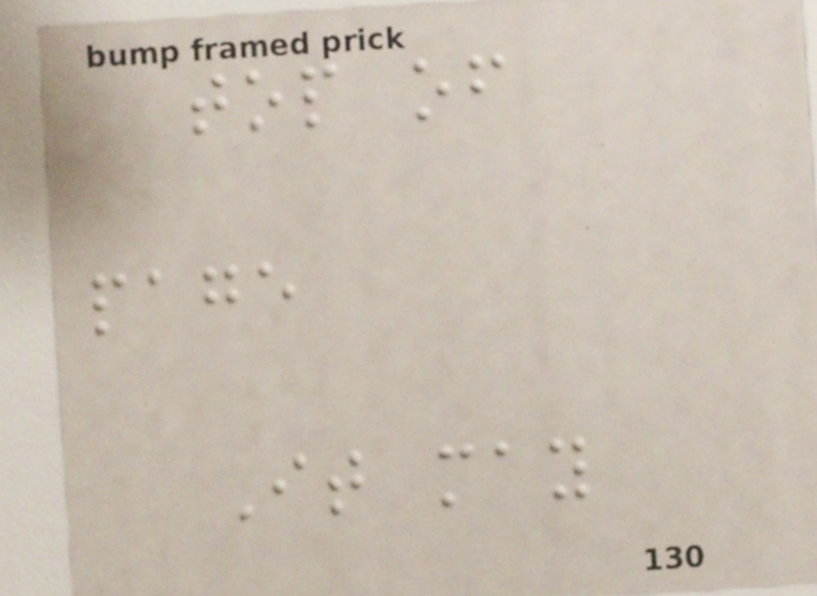top of
page
It may
